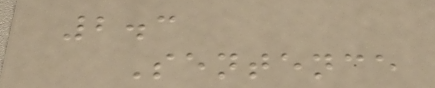2.3
Sentence
